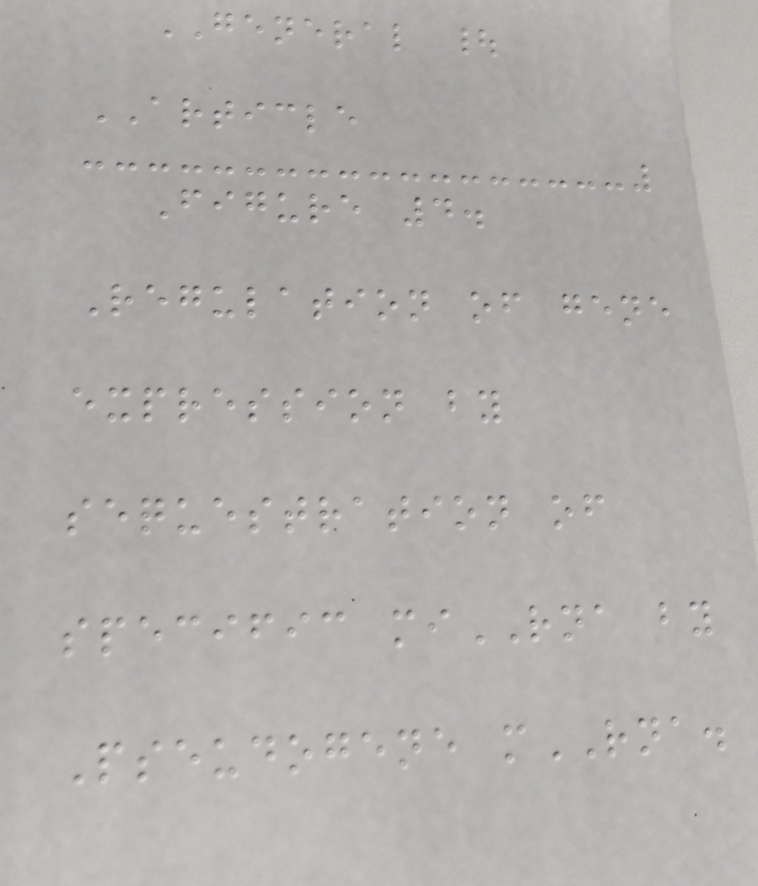GENERAL |
ARTICLE
Figure 4.
Regulation of gene
expression by
sequestration of
specific miRNA by
Pseudogene mRNA.
